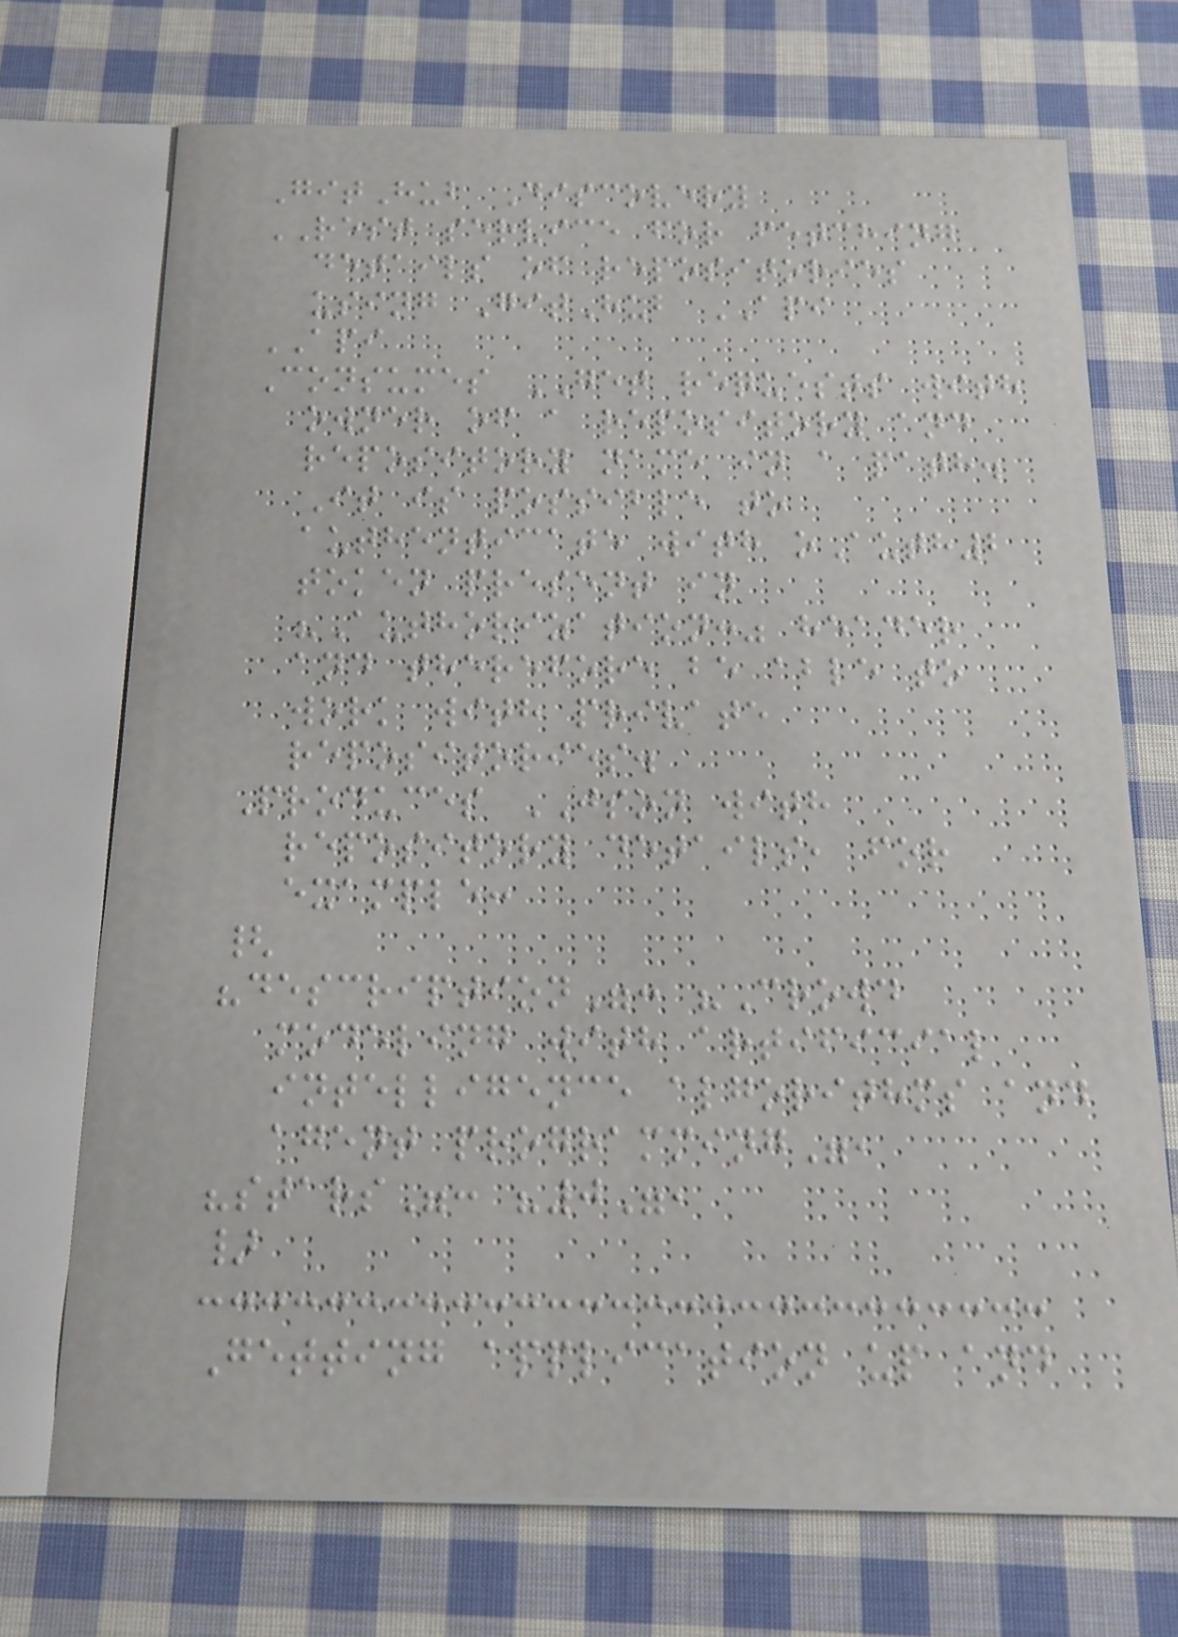GitHub Discovery
REST service for fetching
details of repositories
using GitHub API
API
Consumes GET requests with
owner of a repository and
repository name in a path.
It is possible to
authenticate with oAuth2
token present in
"Authorization:" header
and therefore be able to
work with private
repositories.
Produces JSON with
repository details, for
example:
{
"description": "Crowd
modeling with artificial
intelligence algorithms and
agent programming",
"stars": "0",
}
Getting application up and
